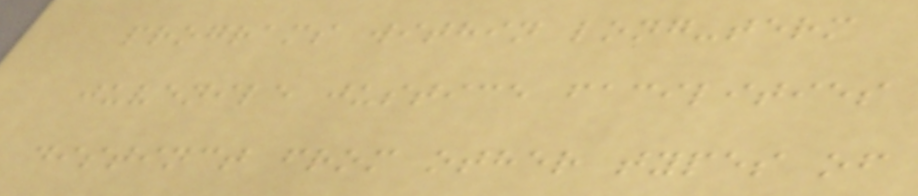programs within long-term
juvenile justice facilities
distinct from other types of
